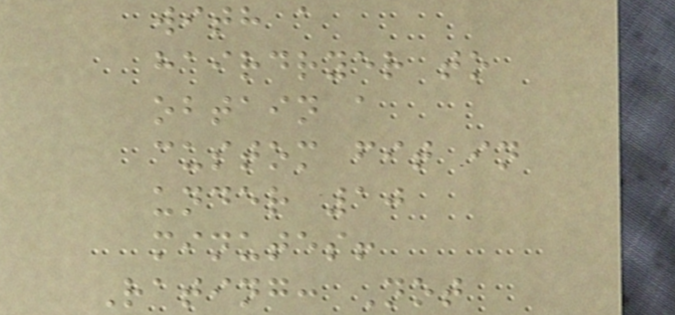with a
hairdryer to
obtain a
custom fit in
under 10
minutes!
Rating: Not
